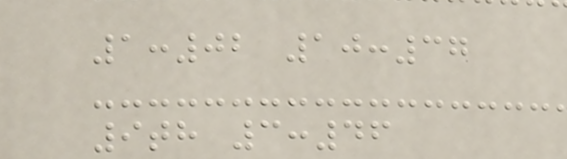1:02 10:37
9th 3:46
